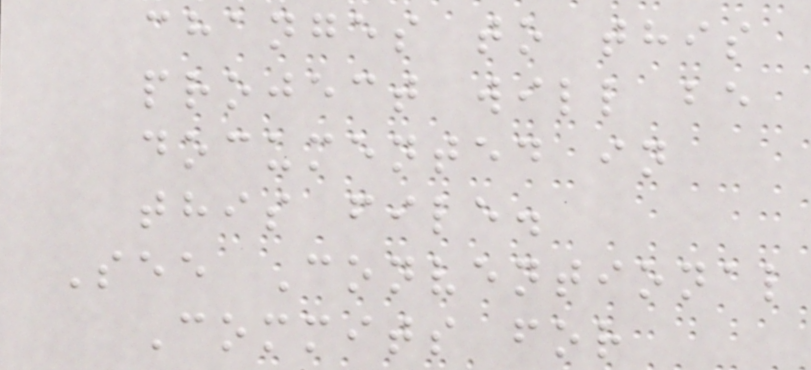changes to this
project will be
documented in
this file.
See Conventional
Commits for
